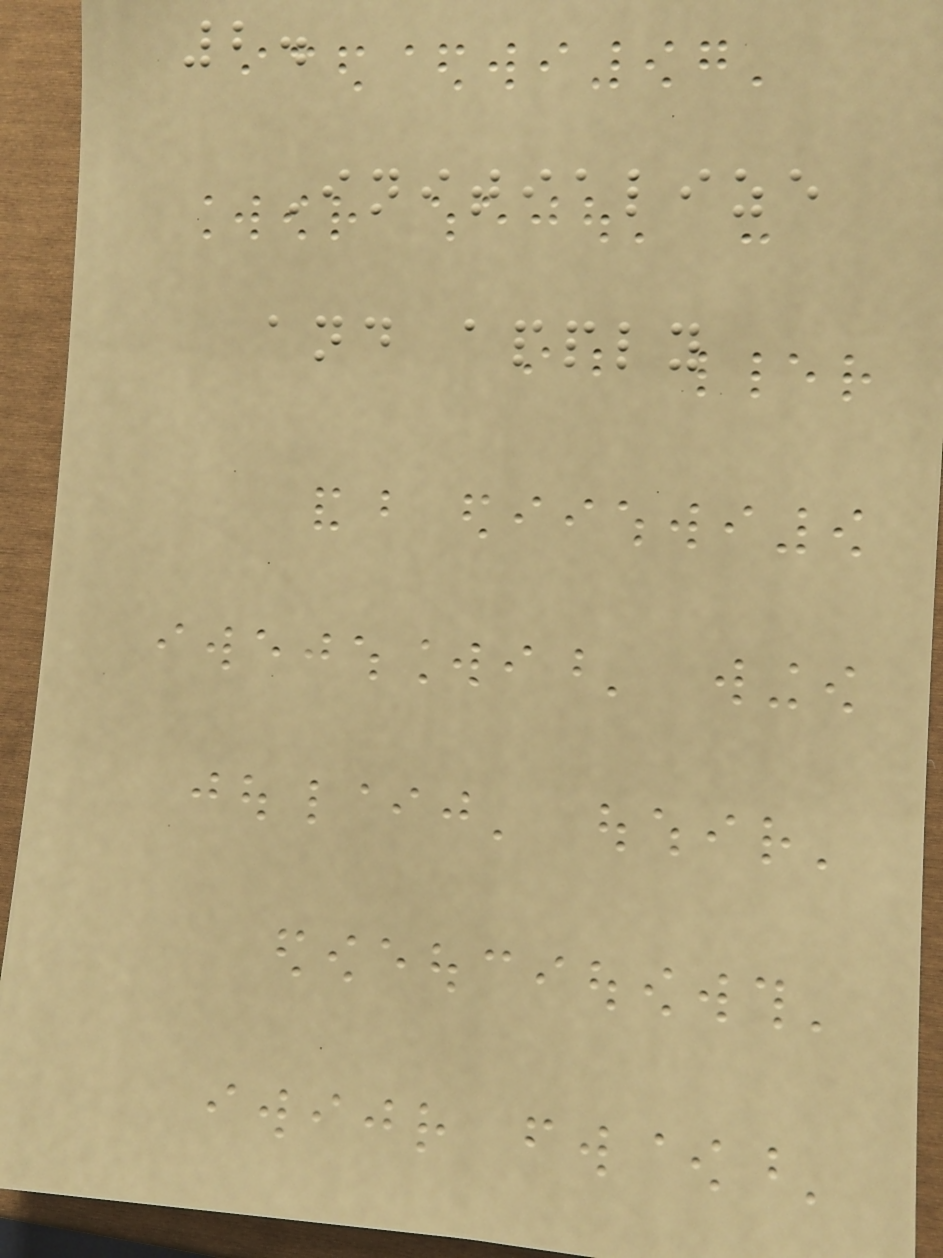2.
Initialize
and apply
